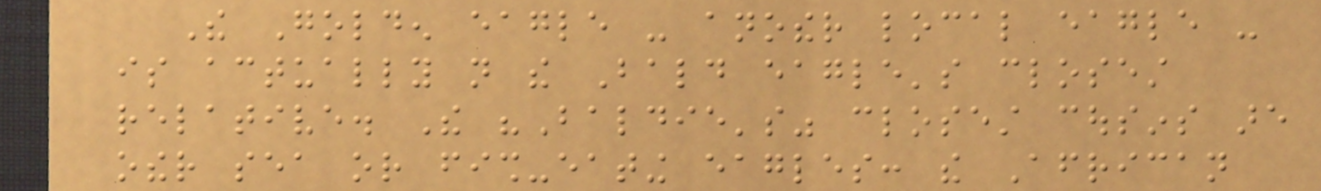The Golden eagle - another local eagle -
is actually not the Bald eagle's closest
relative. The "Baldie's" closest cousins are
other sea or fish-eating eagles: the African
